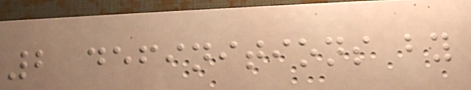2 definitions by
